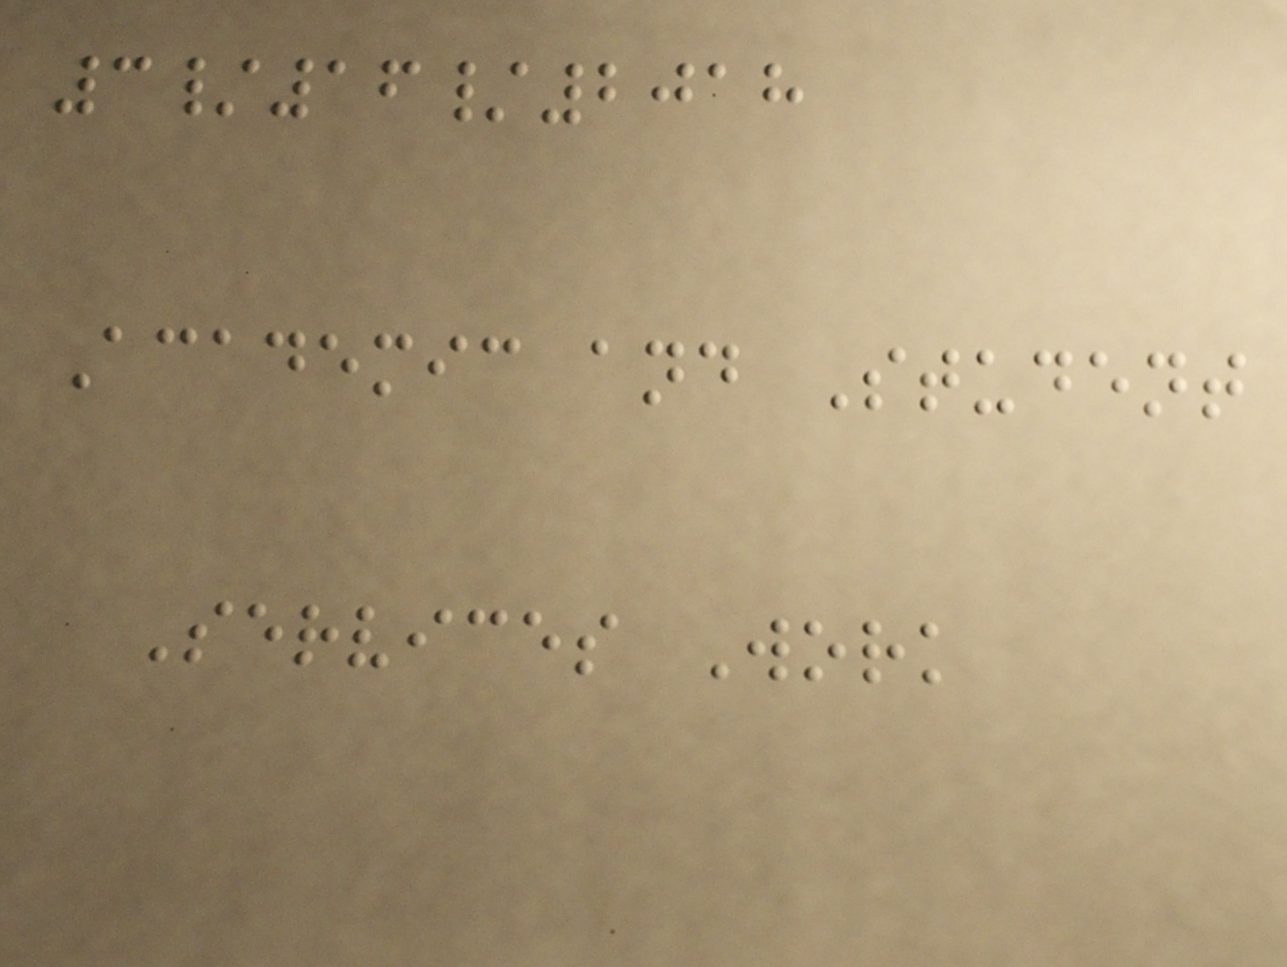3/16/2018
Academic and Student
Services Work
